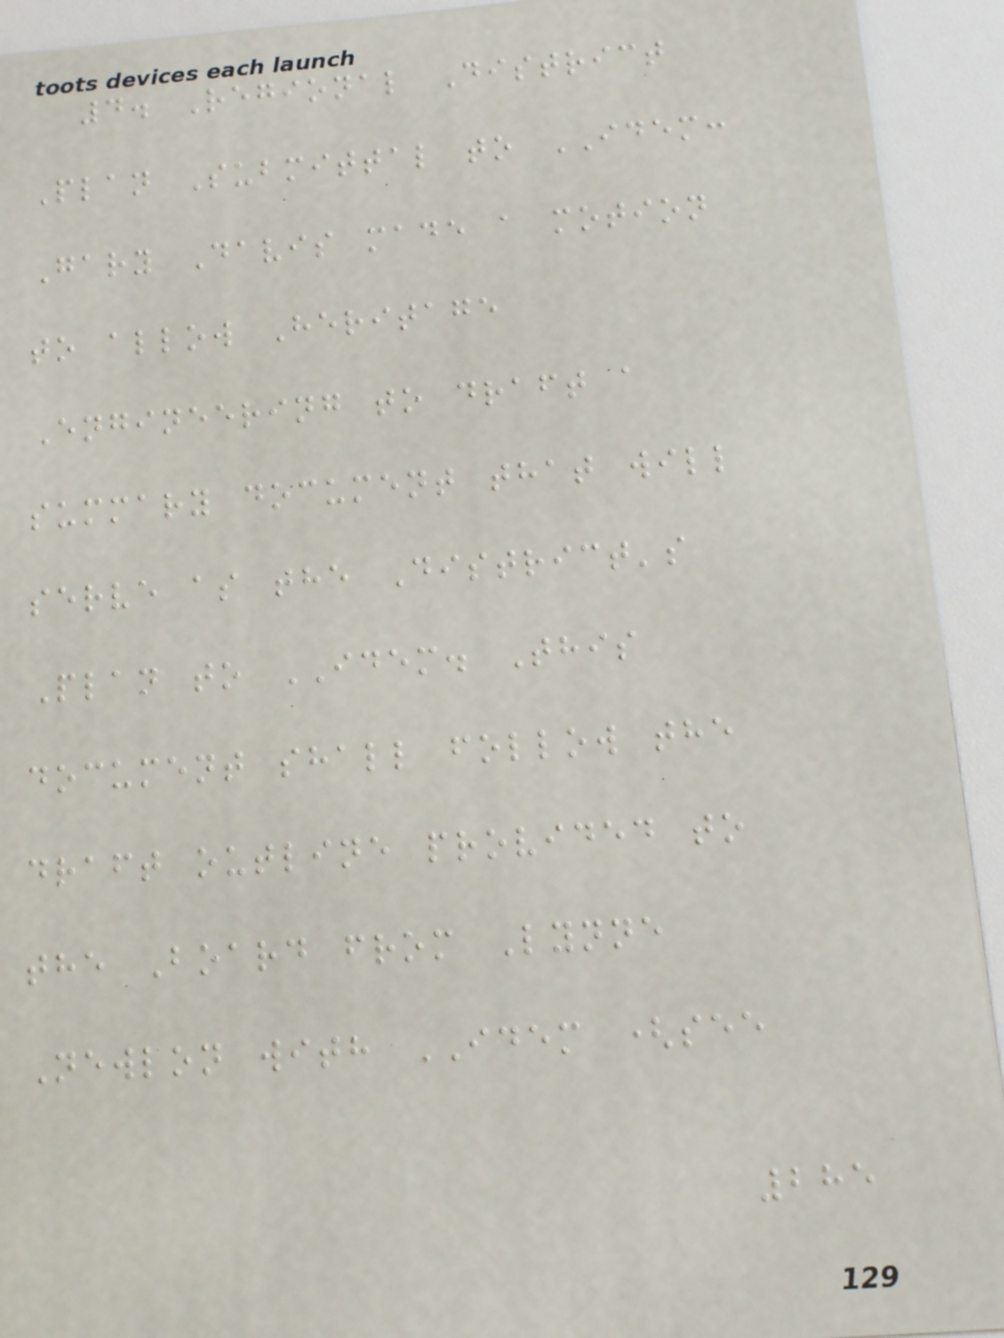4. Regional District
Plan Submittal to IDEM:
Gary Davis made a motion
to allow Heritage
Engineering to draft a
summary document that will
serve as the District's
Plan to IDEM. This
document shall follow the
draft outline provided to
the Board from Lynne
Newlon with IDEM (see
285
